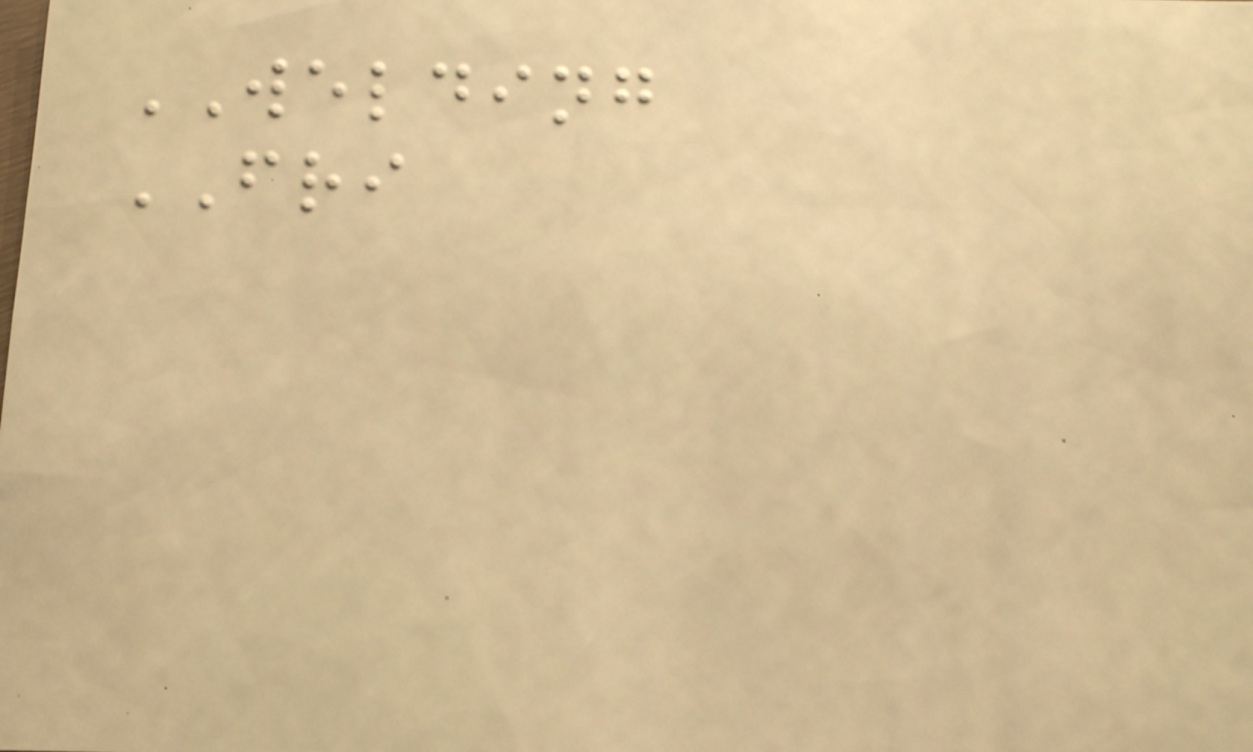WELDING
FRI
